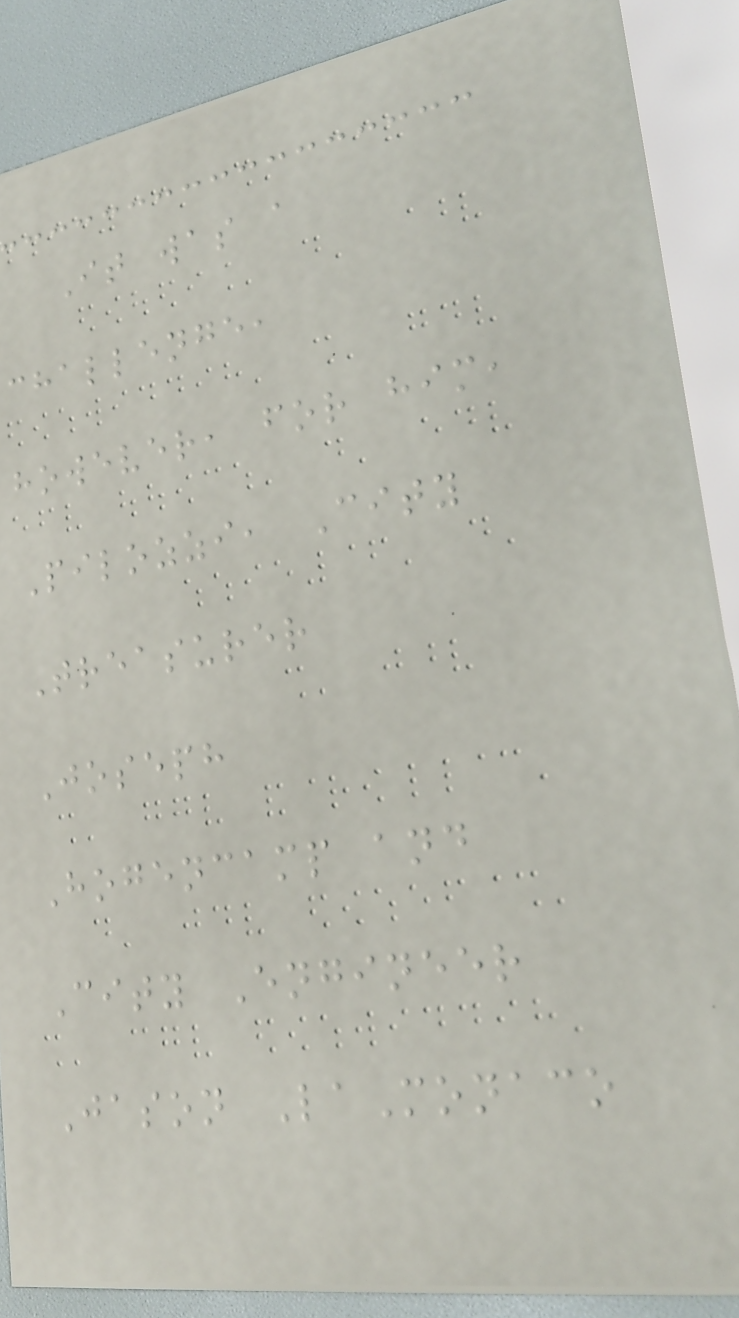It was a
challenge,
however, for him,
Pilozzi, City
Treasurer
Joseph
Hogencamp and
City Engineer
Jason LaMonaco
